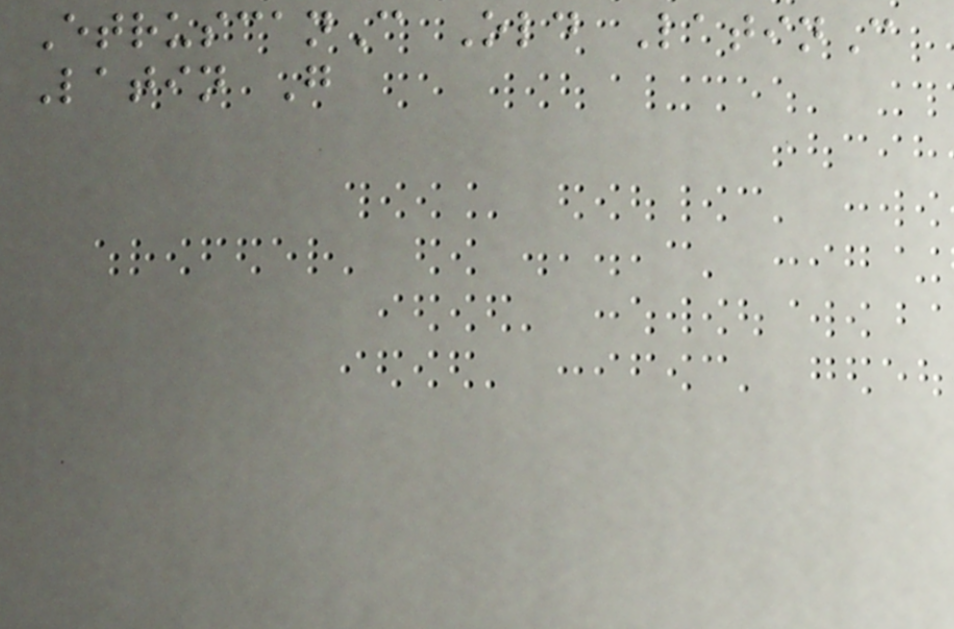EtruscanC Old LatinC
Latin G
